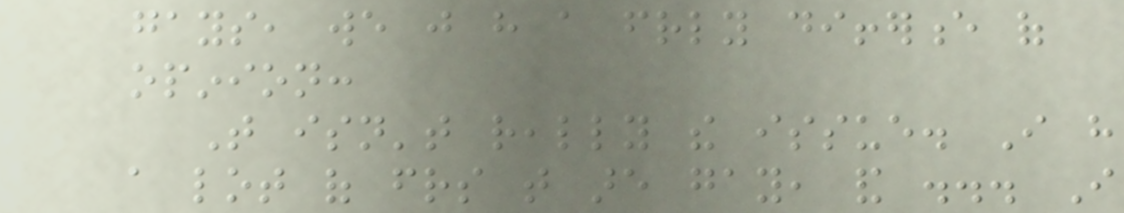gays, we just have a friendly difference of
opinion:
That isn't really the issue. I have
a lot of friends that are gay, and ... I
